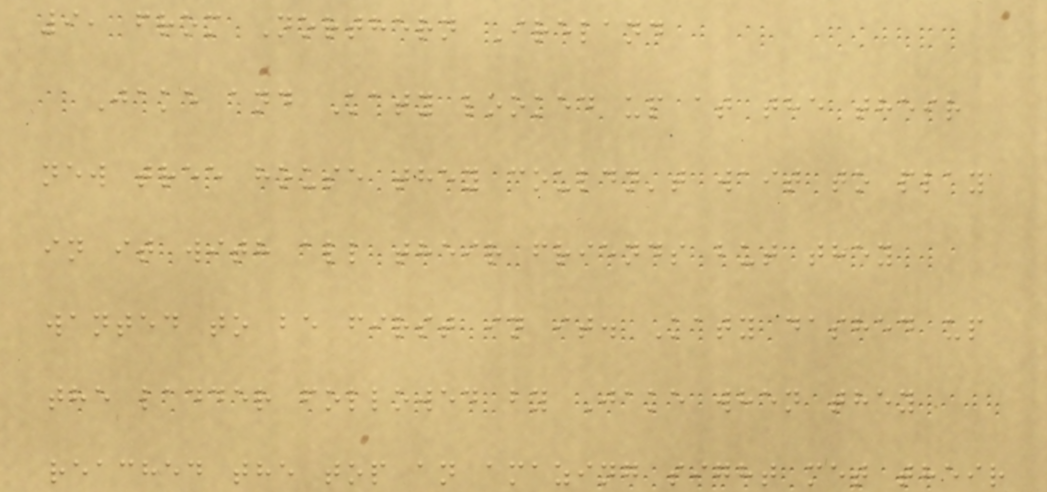9, from Northern Ireland
Jake and Katy looked up at the their
new tree house they couldn't wait to play
in it with all their friends but they
wanted to be first in it. Katy dashed up
the ladder followed by Jake when they
reached the top an amazing sight met their
